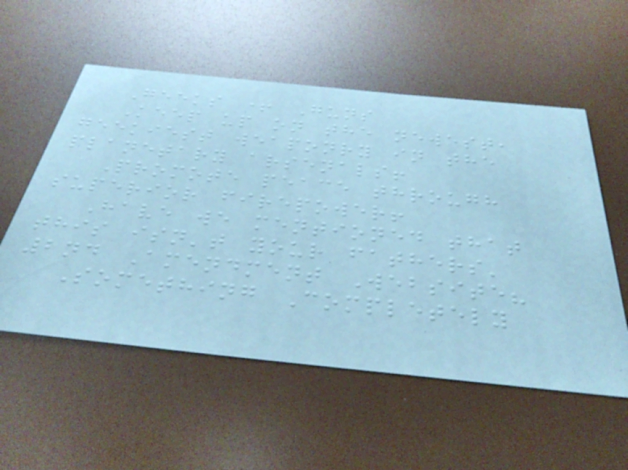Geeks + Guns
Keep up on the newest,
geekiest weaponry in the
planetary arsenals!
Promote peace through
superior firepower!
Have we mentioned that
this isn't your fathers'
2nd Amendment Website?
Something Completely
